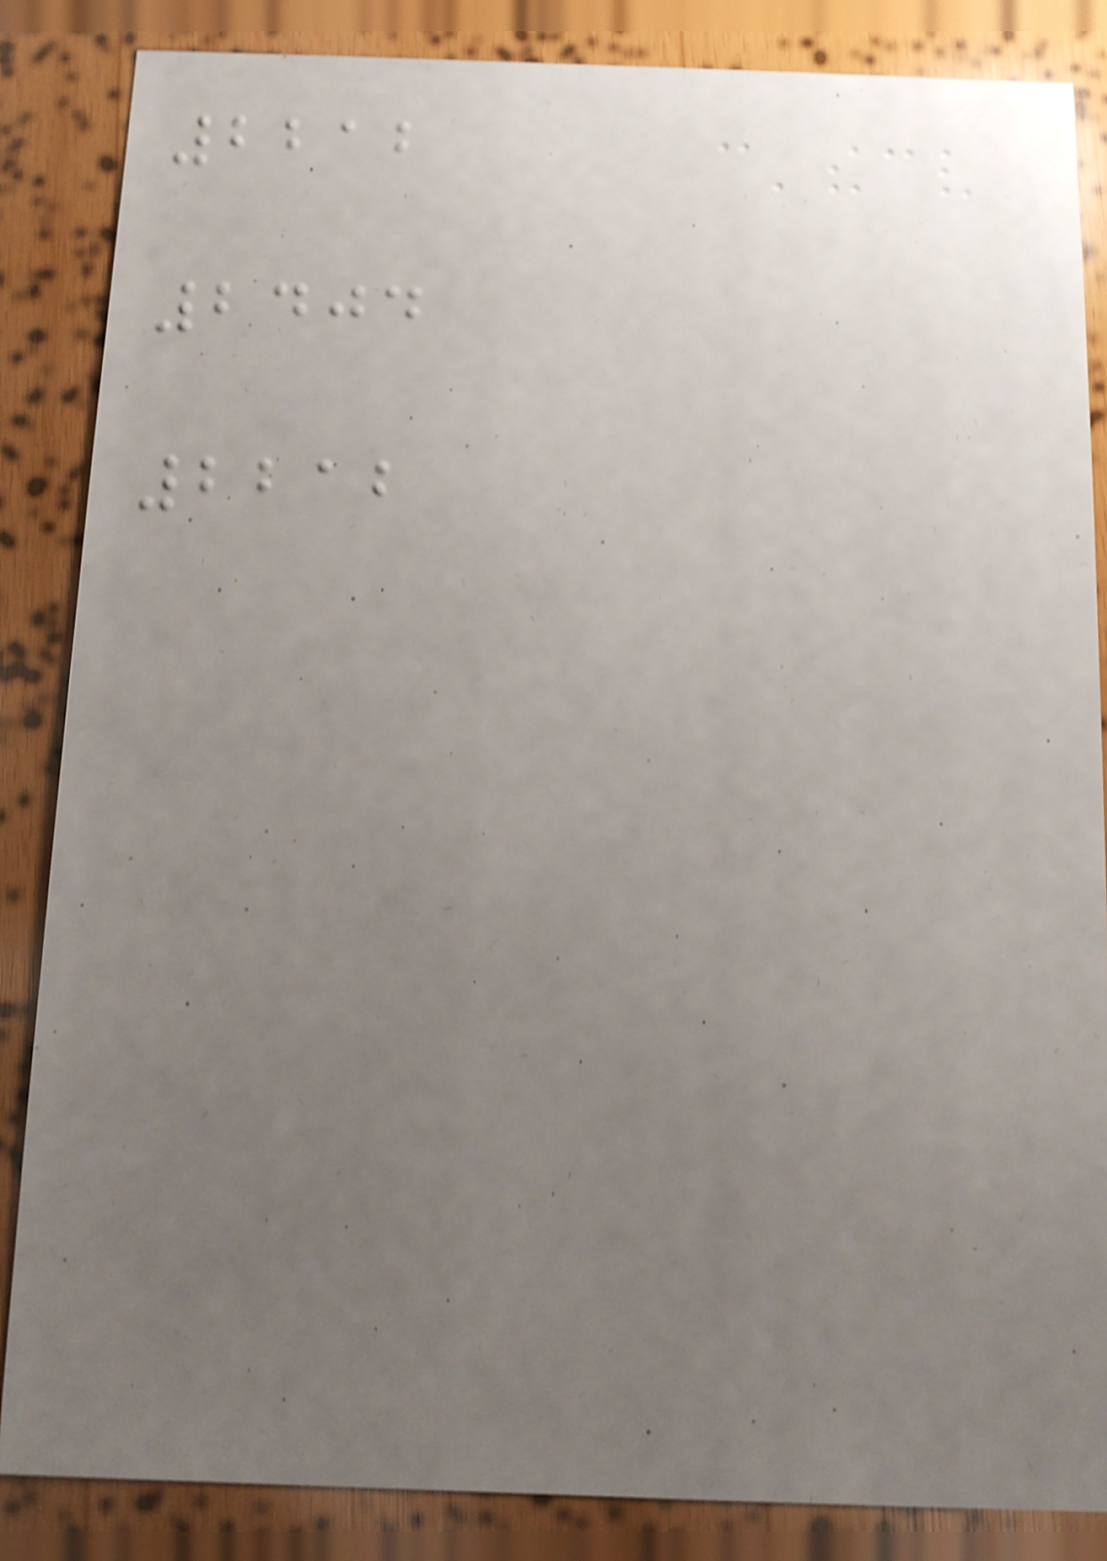2212
2404
2212
